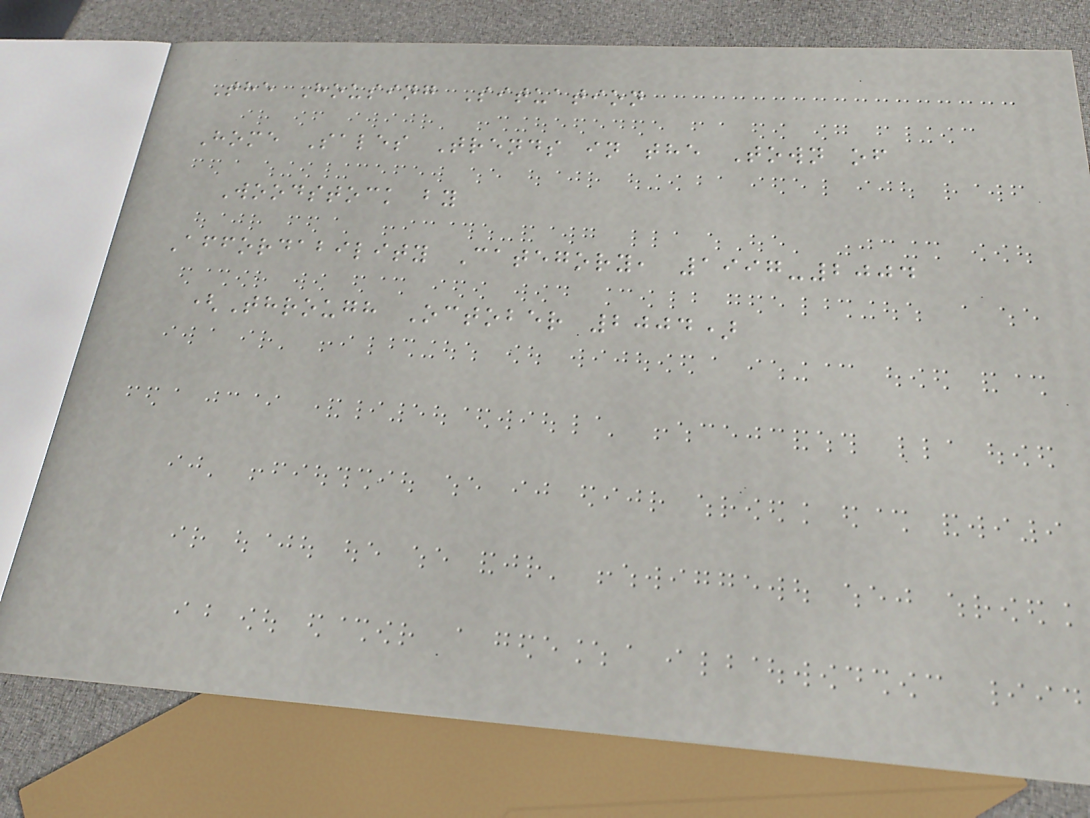The Housing Situation
Home Sales Trends in the Town of
Woodstock by
Affordability Category, 1997-2004
(Through October 2004)
